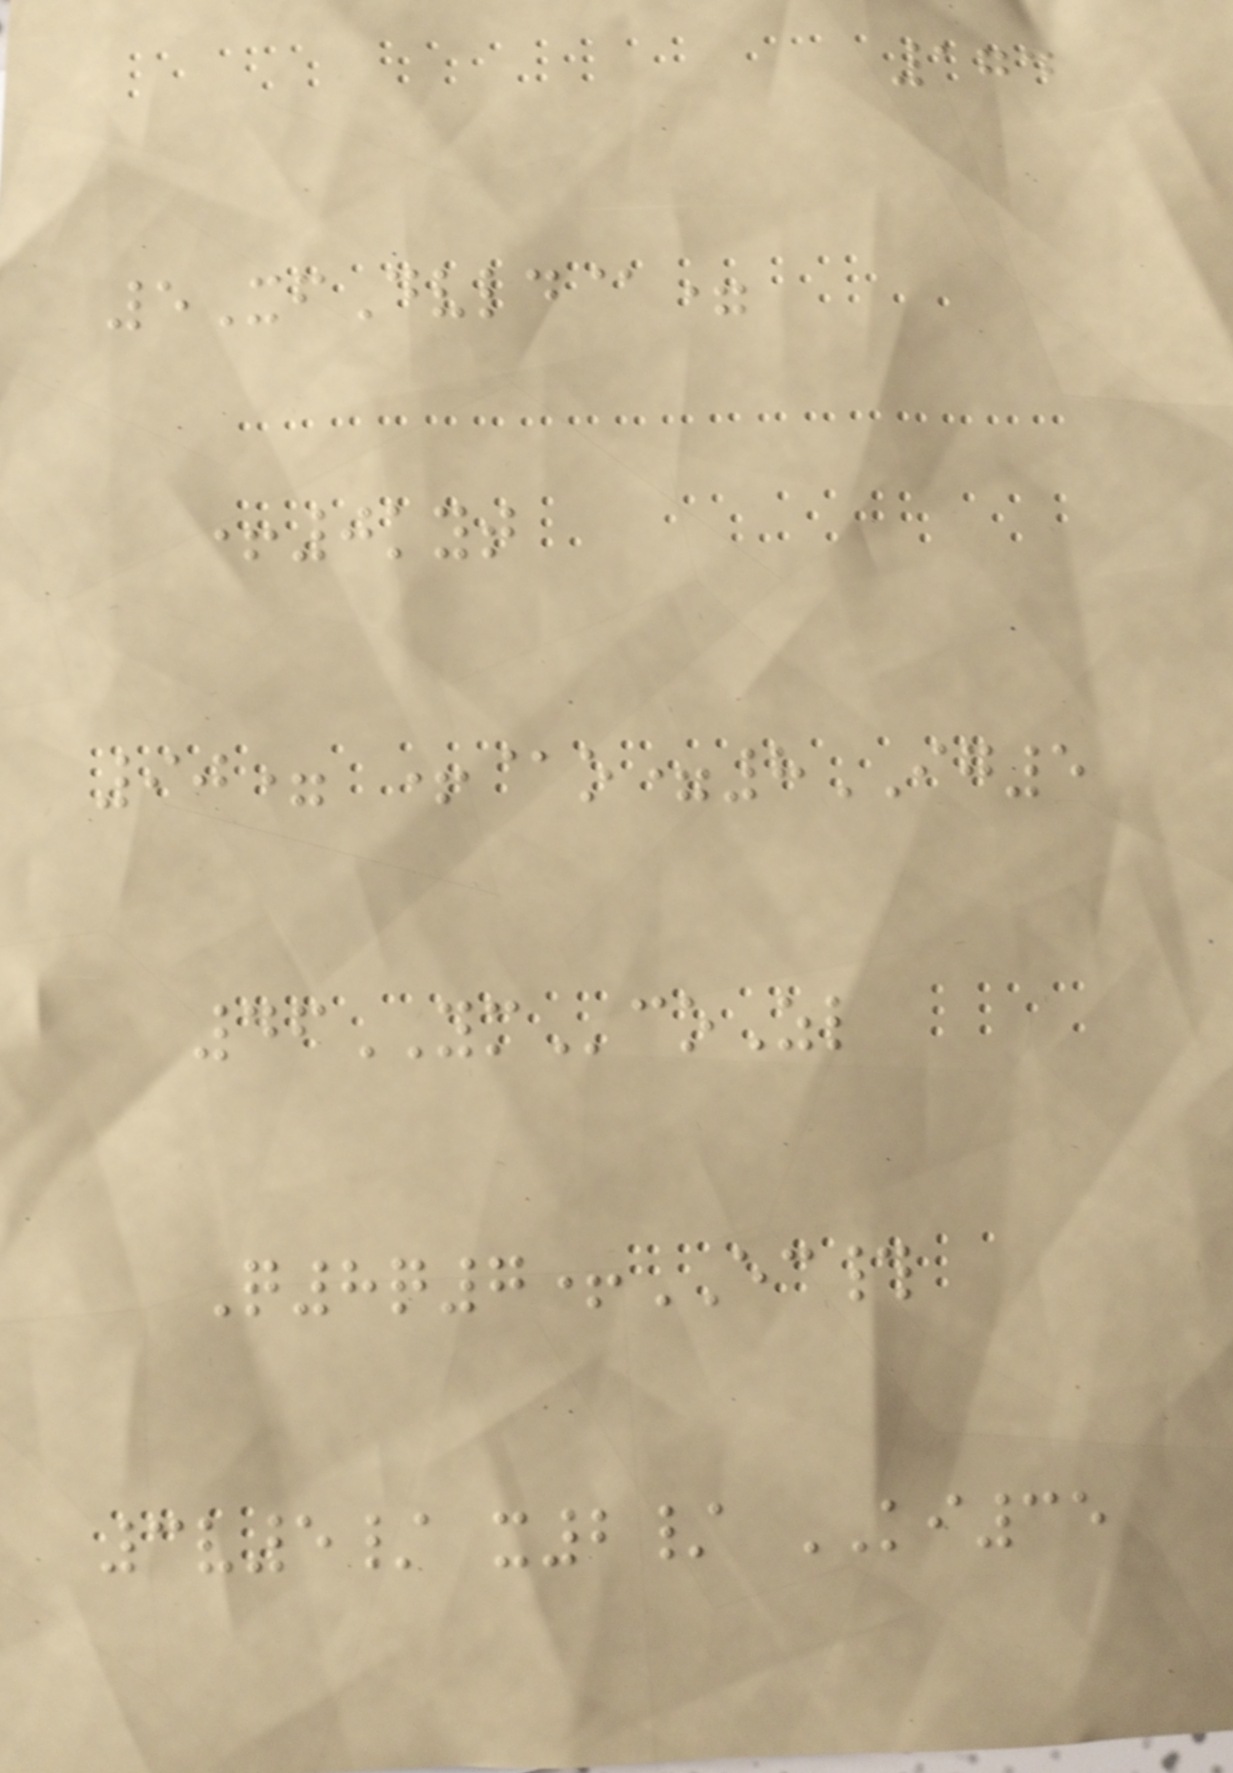174
5XfDvld@=
+0kyt
90= +@o=8IG5
46YMcoZl
Q8q7+EC#
3v5/ x2/ KI35
